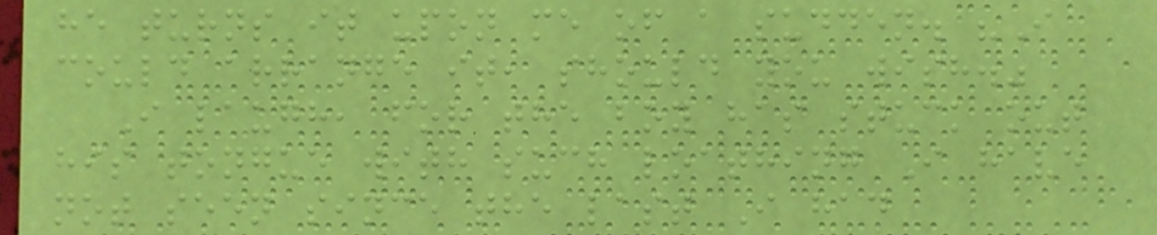he turns it upon me of a sudden. "I
could arrange it, should you wish."
I laugh, for the boy has stuck out
his tongue with such loathing I have
not seen since the last I had
